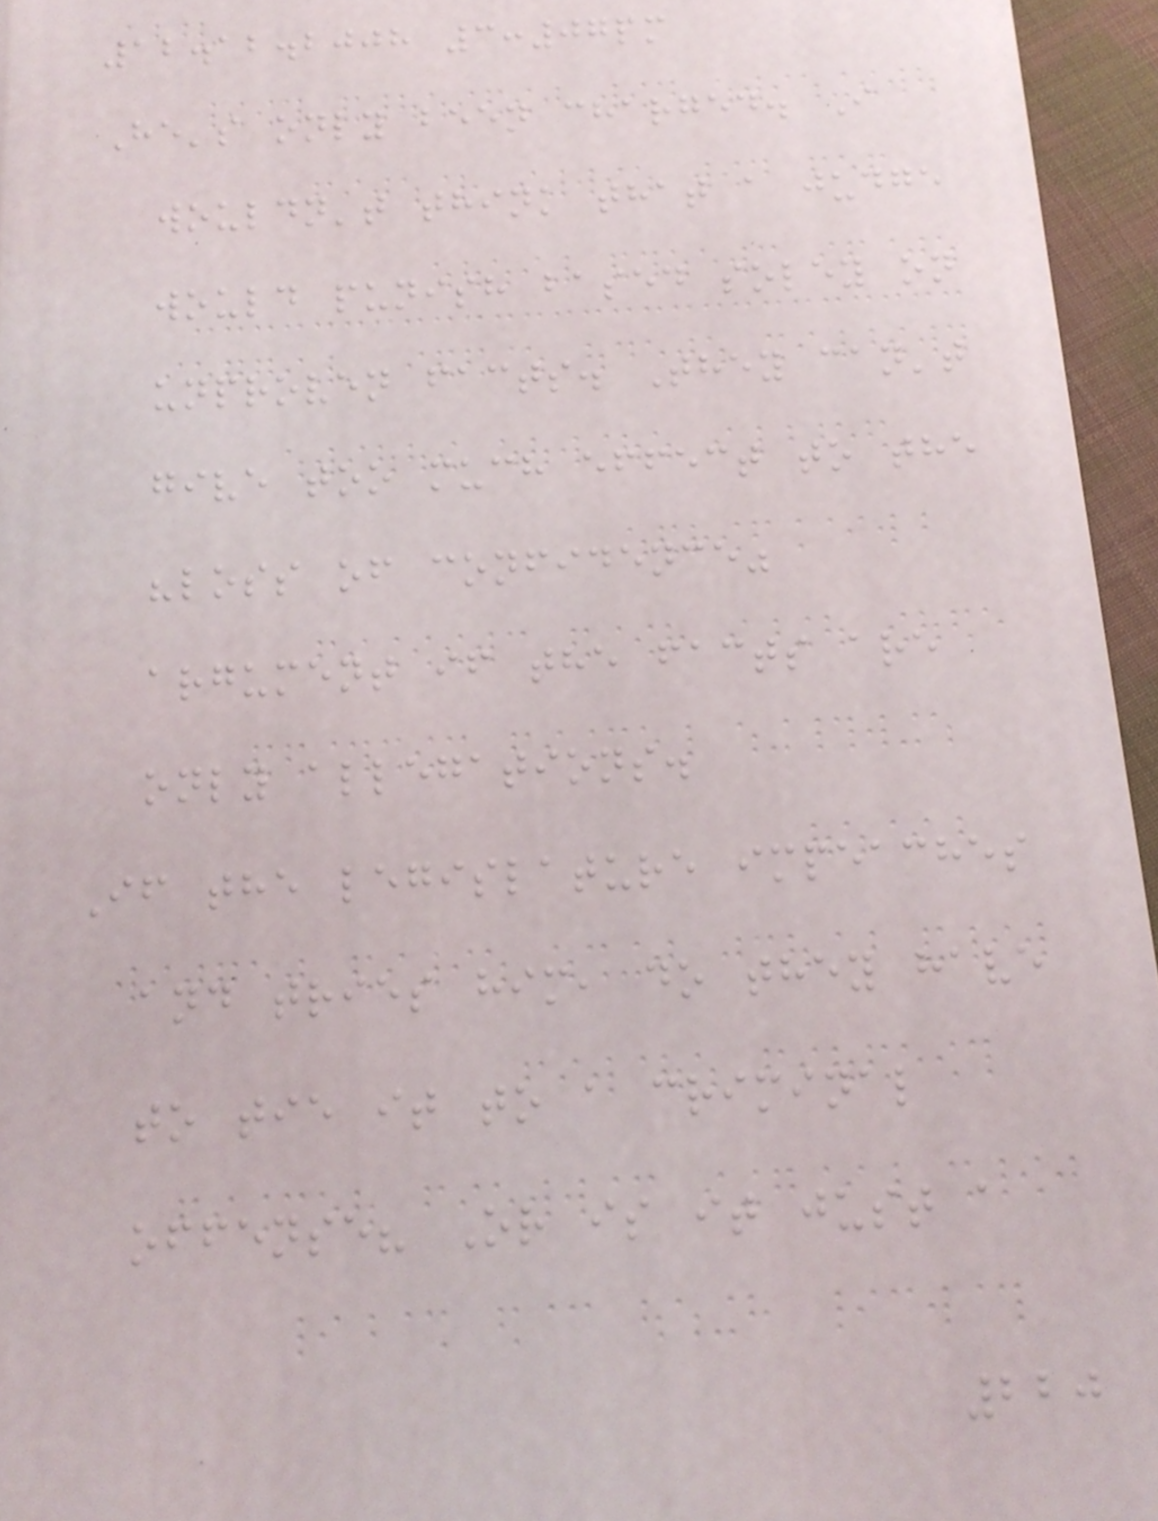12.12.2008 3:07pm
He's only been charged. I
wouldn't think that a judge
would punish based soley on
unproven facts. They can't
give too much effect to the
"loss of confidence"
argument if the facts are
only allegations.
If the legislature impeaches
and tries him, do they have
to tie it to a criminal
offense? Or is it just a
220
